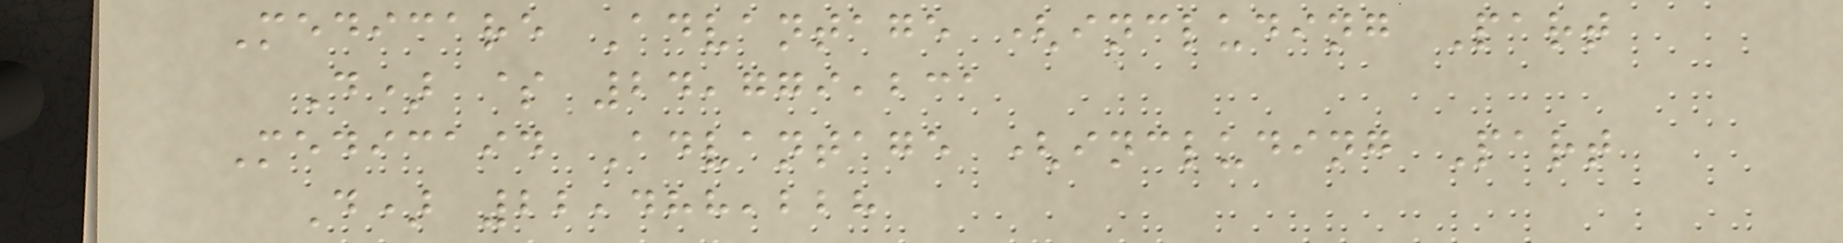Medicare Advantage (including Part
D) $ 24,779,231
Medicaid Advantage (including Part
D) 22,488,228
